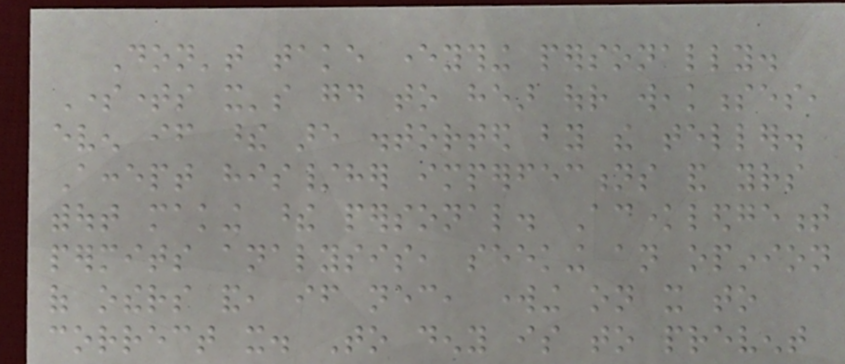Don't take everything personally.
Sometimes it's good to hear our weaknesses,
even if these are distorted by the teller.
Accept his/her imperfections and yours
without making these personal. Acknowledgement
permits analysis, seeking an opinion
of others and, if necessary, working on it to
correct it. To deny is to prevent
